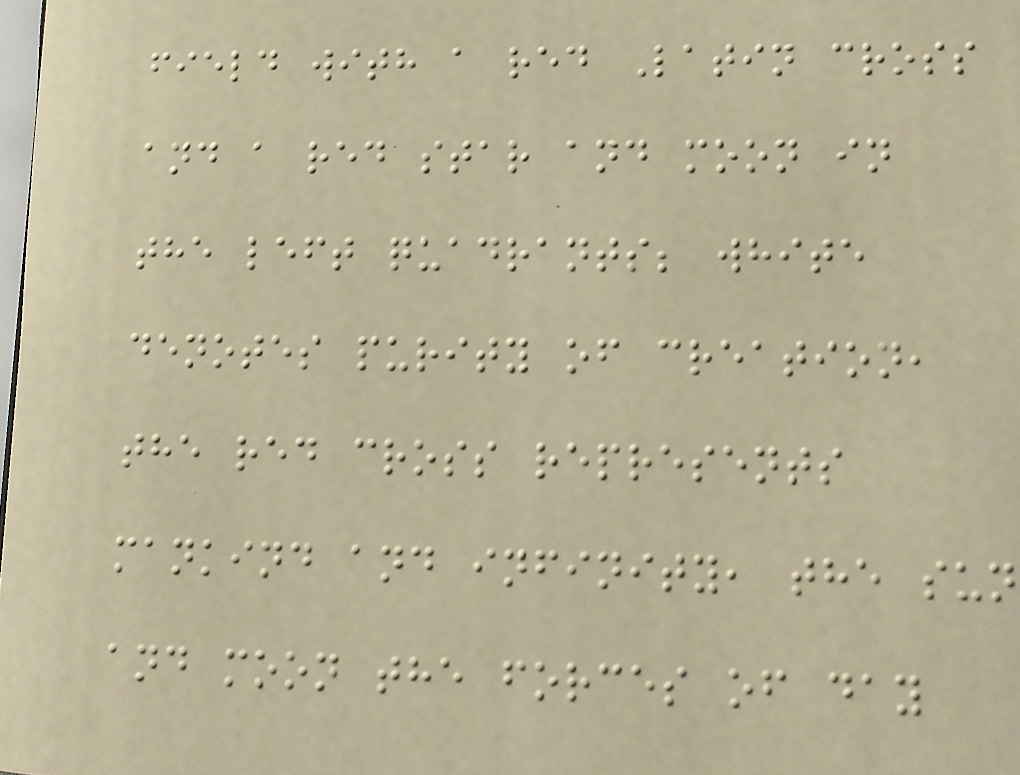field with a red Latin cross
and a red star and moon in
the left quadrants; white
denotes purity of creation,
the red cross represents
mankind and infinity, the sun
and moon the forces of day
